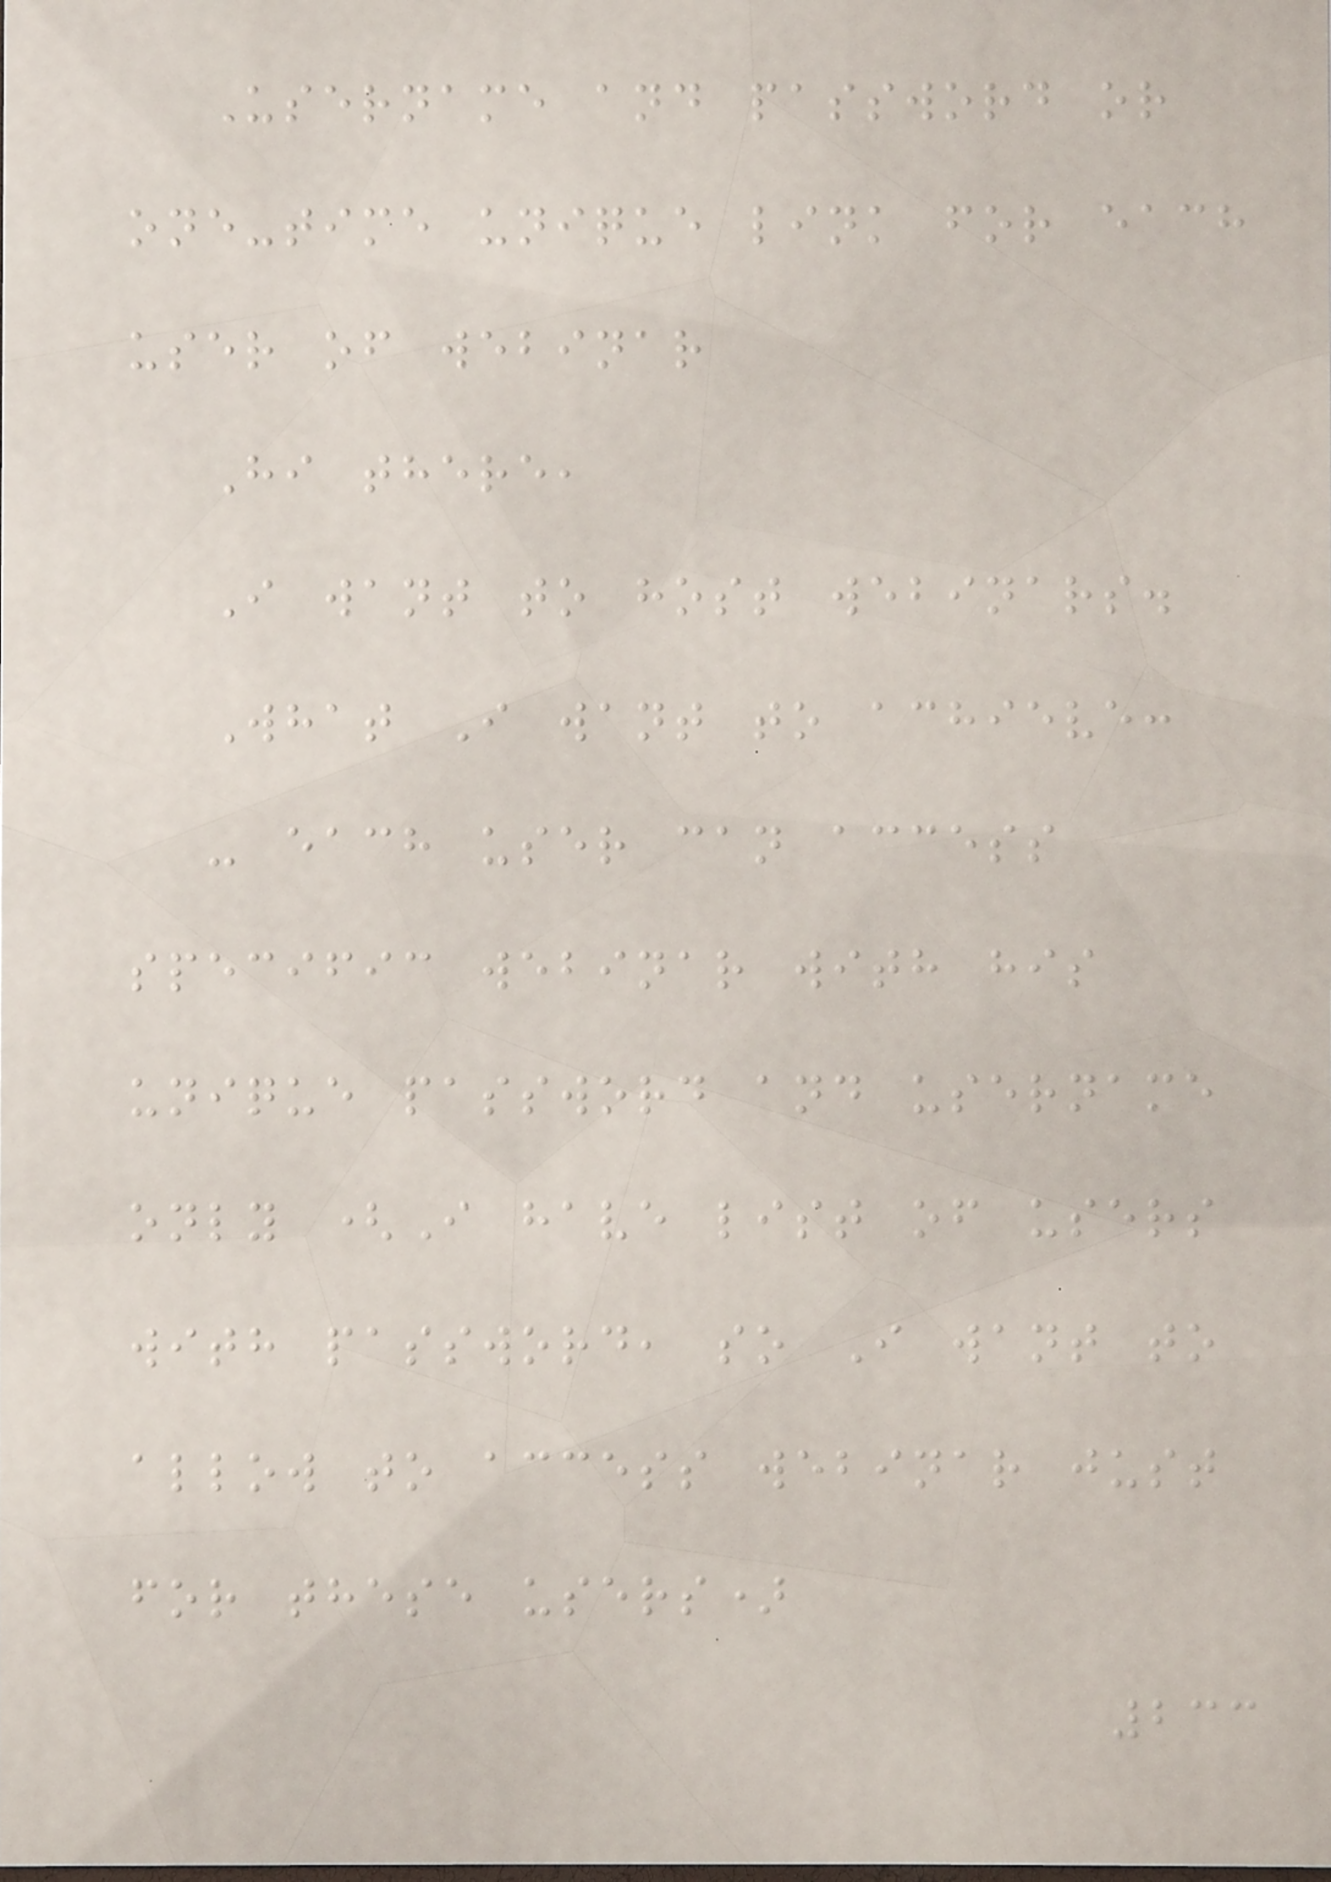Username and password or
one-time unique link for each
user of webinar
Hi there,
I want to host webinars.
What I want to achieve:
- each user can access
specific webinar with his
unique password and username
only (I have list of users
with password, so I want to
allow to access webinar just
for these users)
233
